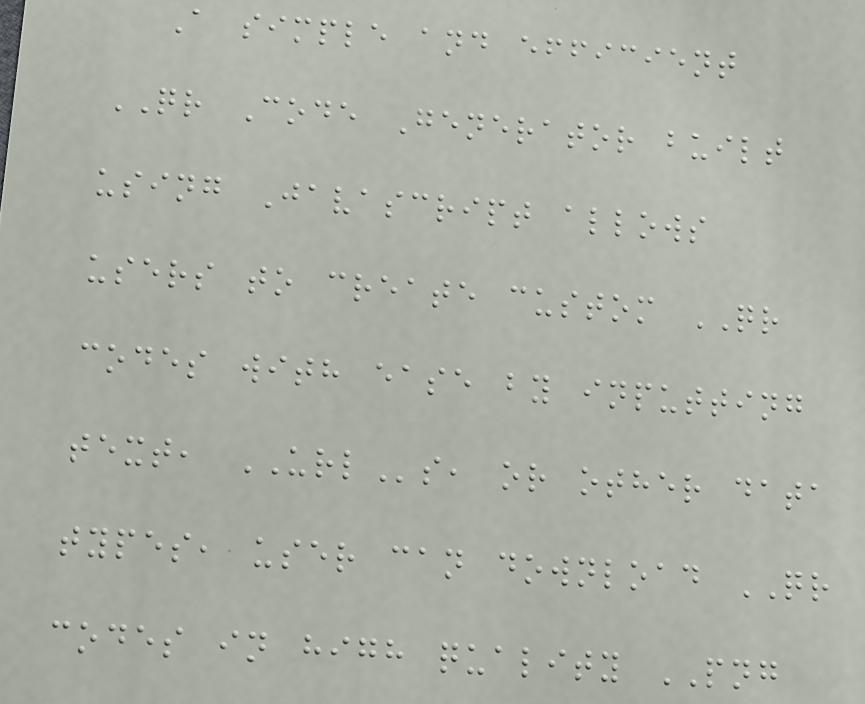A simple and efficient
QR Code Generator built
using Javascript allows
users to create custom QR
codes with ease by inputting
text, URLs, or other data
types, user can download QR
codes in high quality PNG
